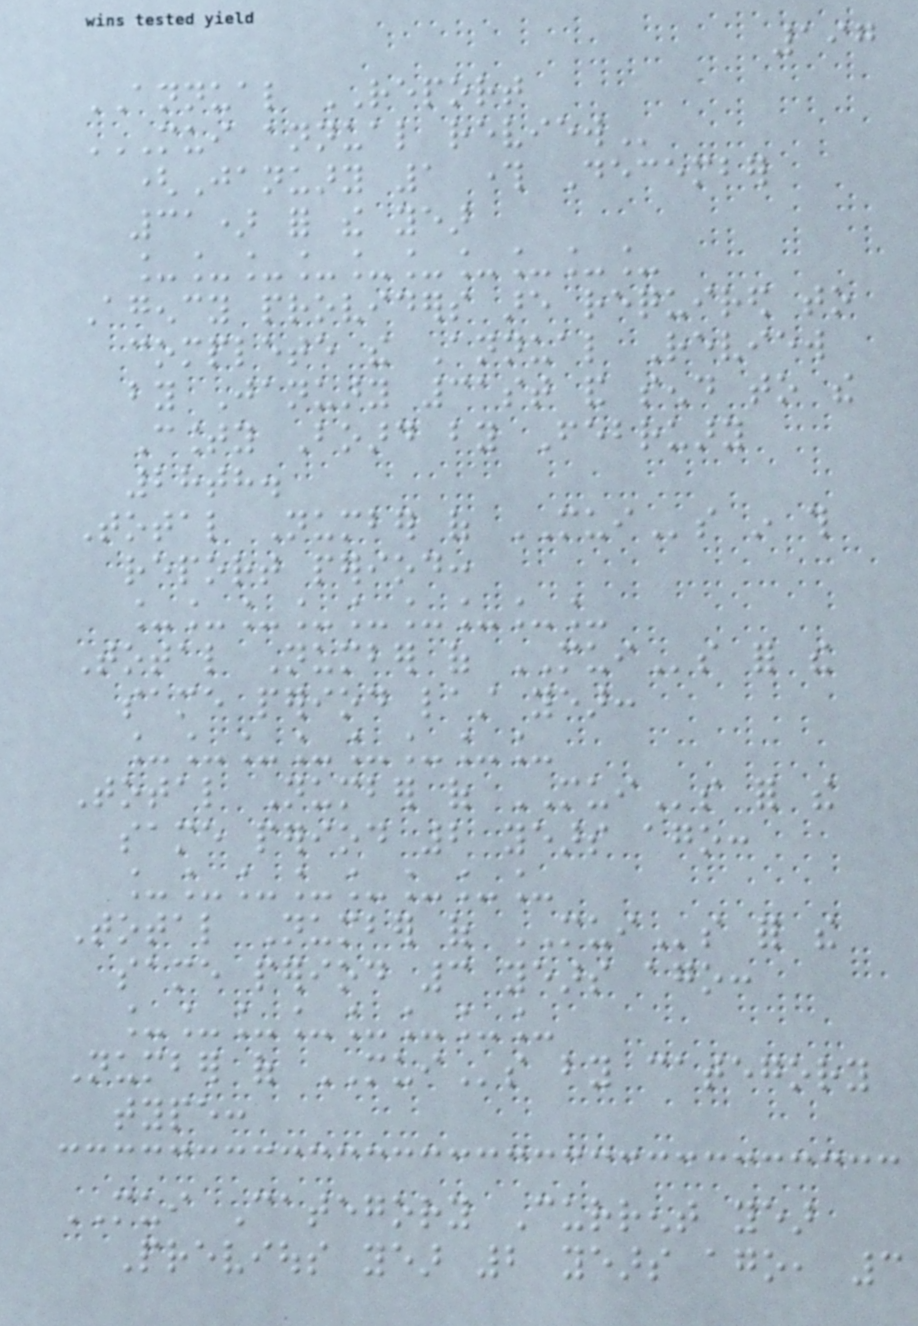197
ANNUAL REPORT
MUI ANNUAL REVIEW
(January 1 through December
31) for the year
__________
Agency providers are required to
complete the Annual Review
by January 31st and send to the
County Board by February
28th.
Total Number of MUIs in this
report period:
_________
Total Number of MUIs for the
same period last year:
________
Total Number of MUIs for the
same period 2 years ago:
________
Total Number of MUIs for the
same period 3 years ago:
________
Number of MUIs by category
type:
MUI Category Current year
Previous year 2 years ago, 3
